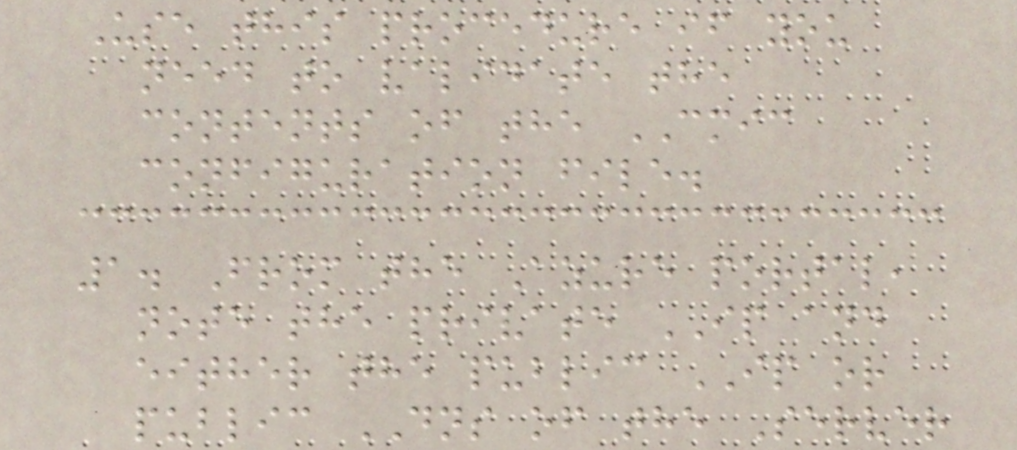Use this procedure if you
need to validate the
contents of the CMIC
configuration file.
1. From the Azure portal,
note the private IP and
either the public IP or
public DNS of the Server
